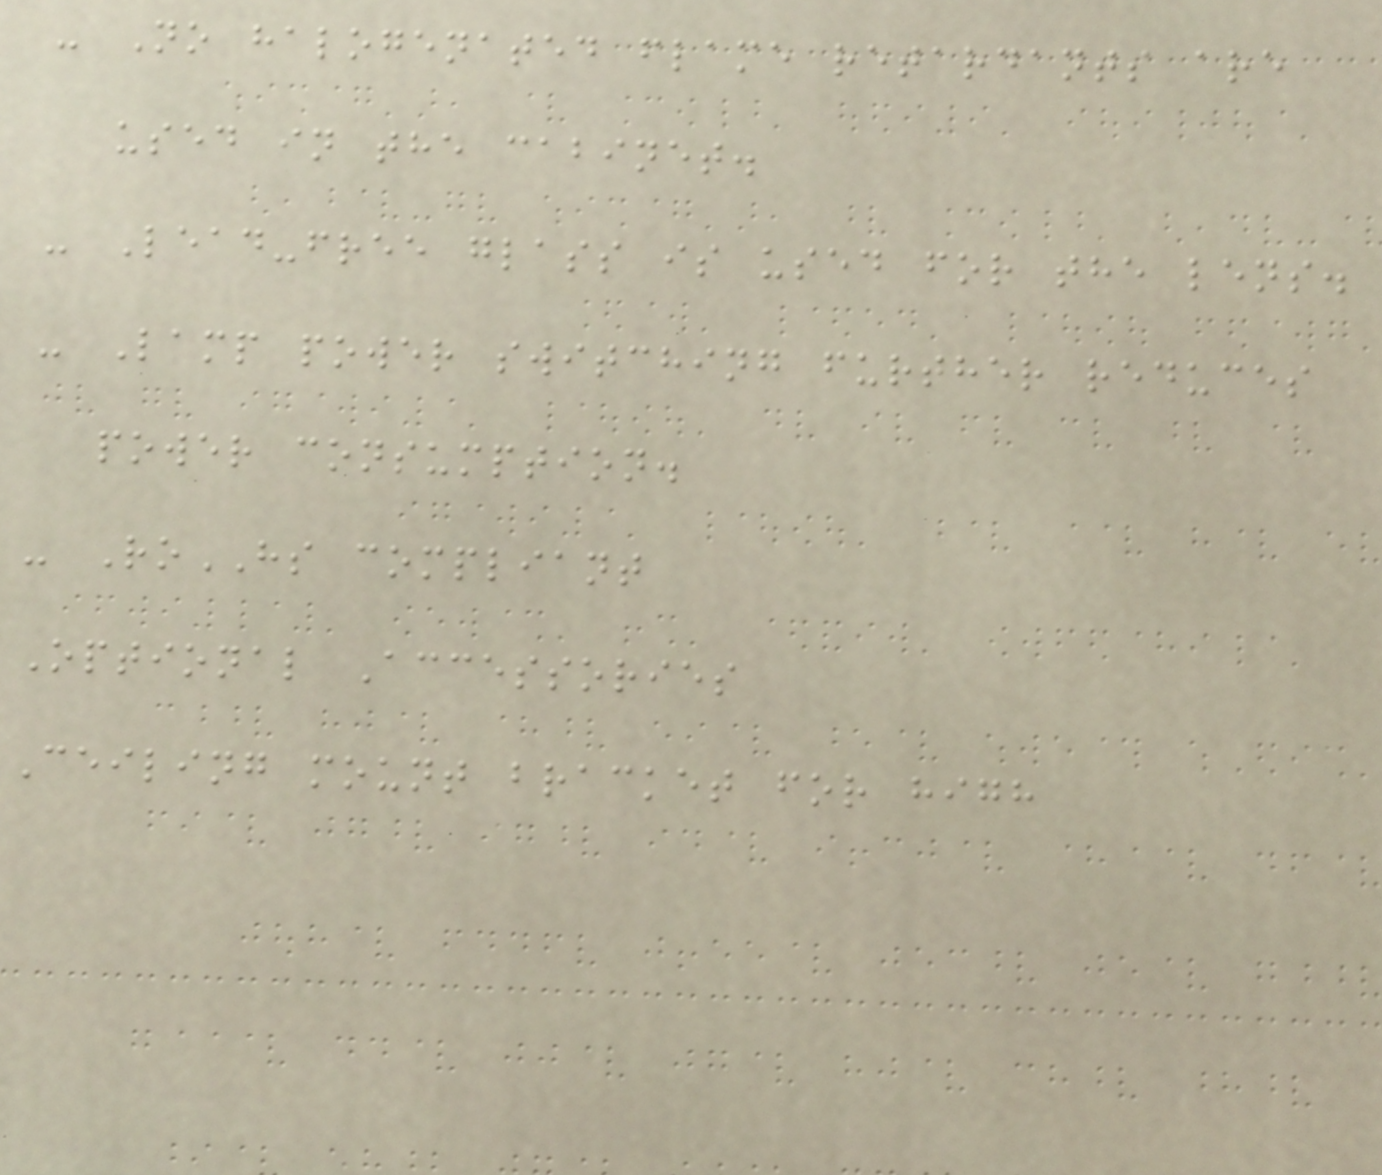- No halogenated flame retardants are
used in the cabinet.
- Lead-free glass is used for the lens.
- Lamp power switching further reduces
power consumption.
- RoHS compliant
Optional Accessories
Ceiling mount bracket for high
